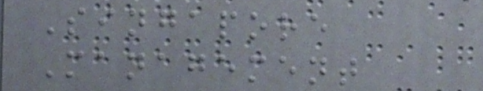Singapore
Management
